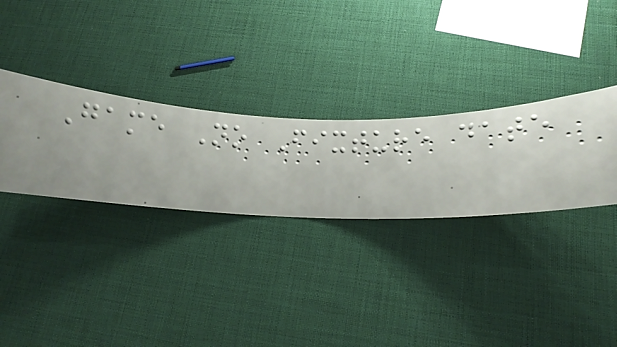Game No Fixture date
